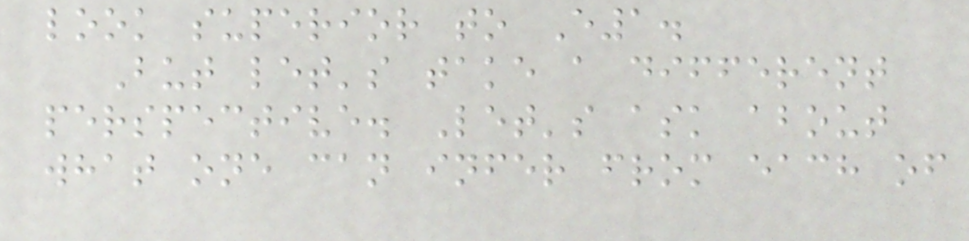look superior to E1.
But let's take a different
perspective. Let's ask about
what one can infer from each of
